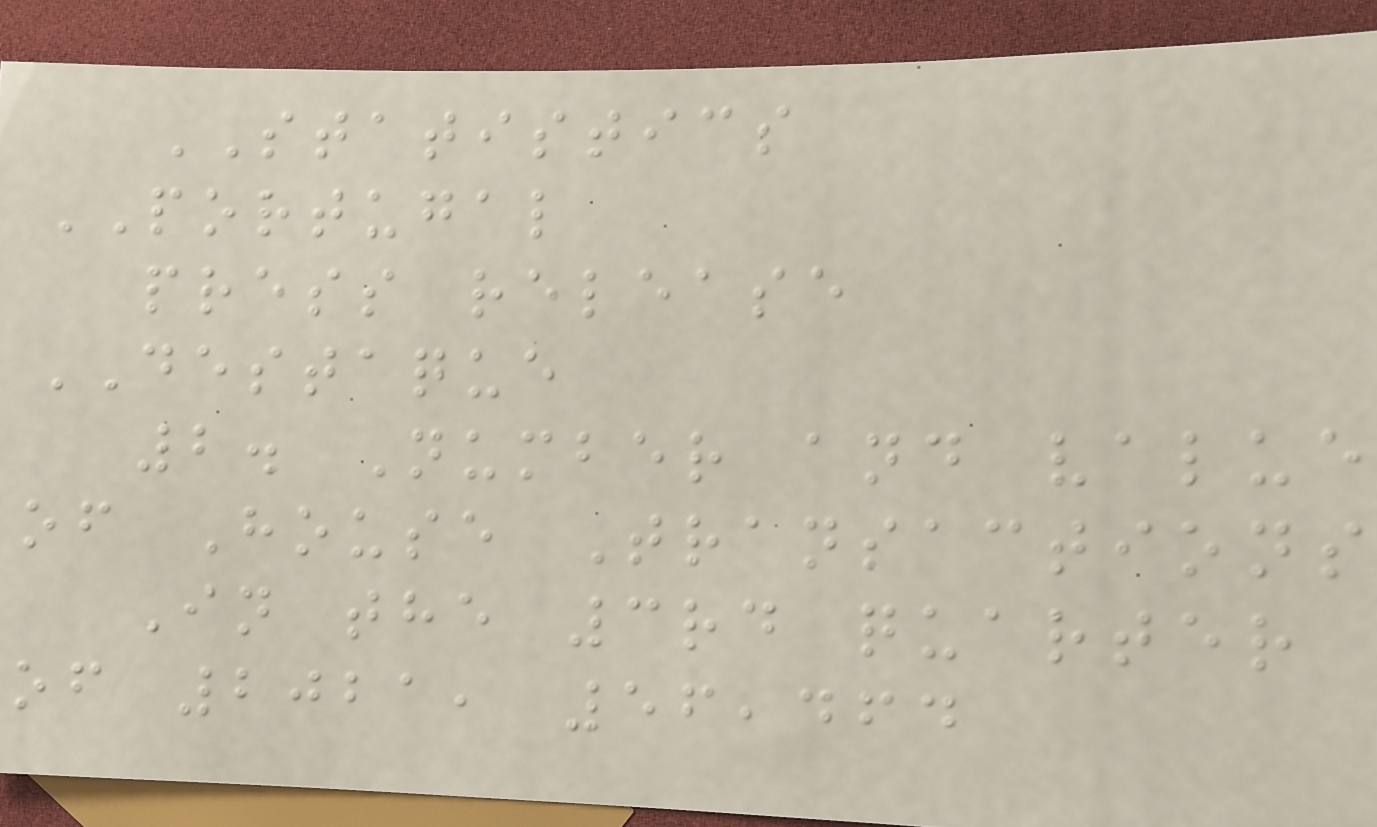STATISTICS
PORTUGAL
press release
DESTAQUE
2. Number and value
of House Transactions
In the 3rd quarter
of 2021, 56,464
